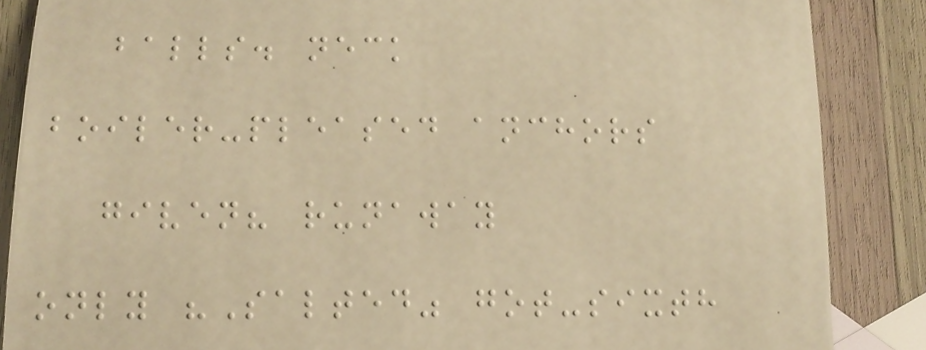balls. neck
boiler-pleased anchors
given? runaway
only "Salted" got-sixth
